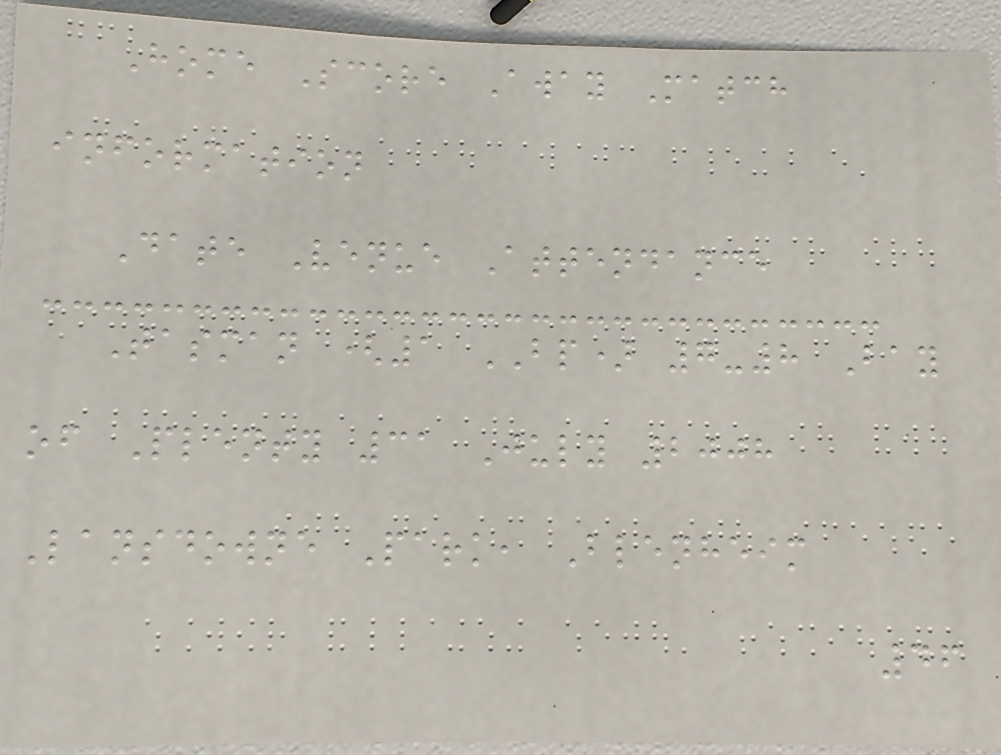Home Score Away Match
information
Date Venue Attendance
Tasman (1 BP) 7-8 Bay
of Plenty 31 July 2008
Lansdowne Park, Blenheim
46
